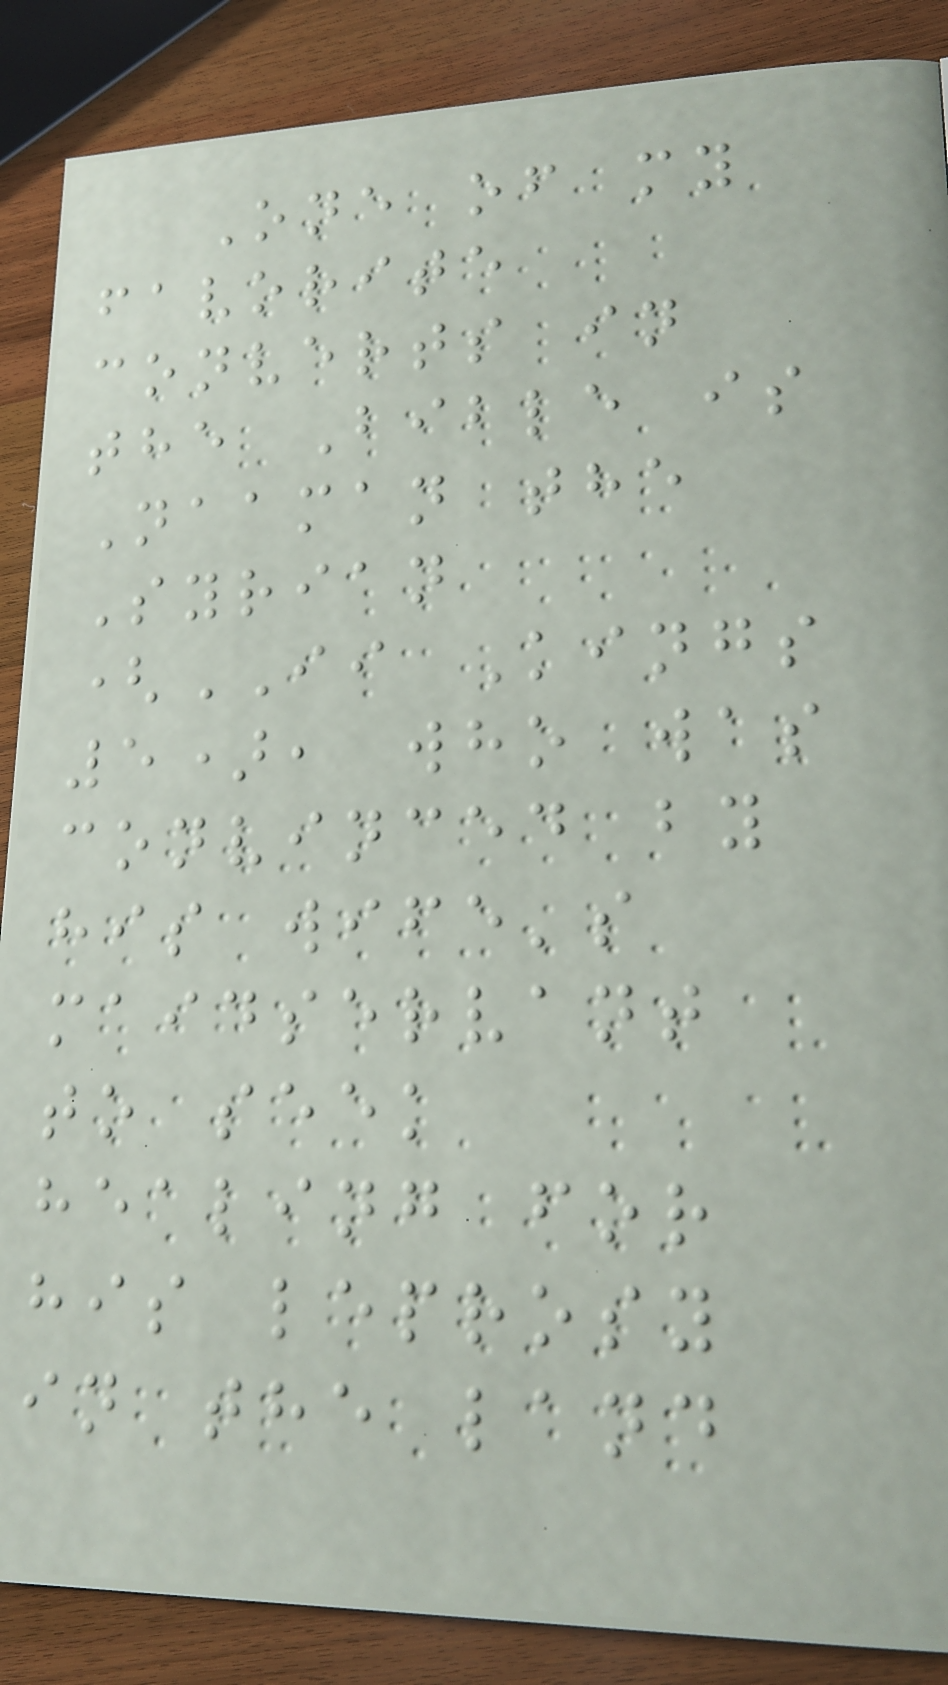One of my
favorite
converts in
the Bible is
Naaman the
Syrian
(II Kings
5), who was
convinced by
his wife's
maidservant
to seek
healing for
his leprosy
in the land
